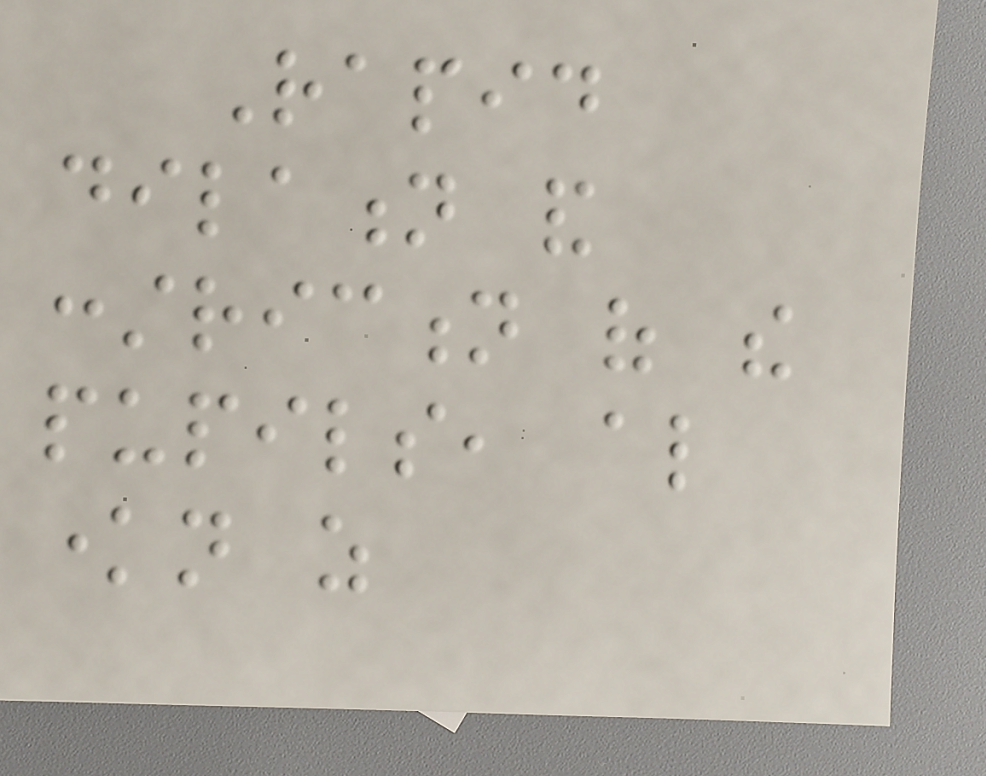Rapid
dilation and
constriction of the
pupils, also
known as
